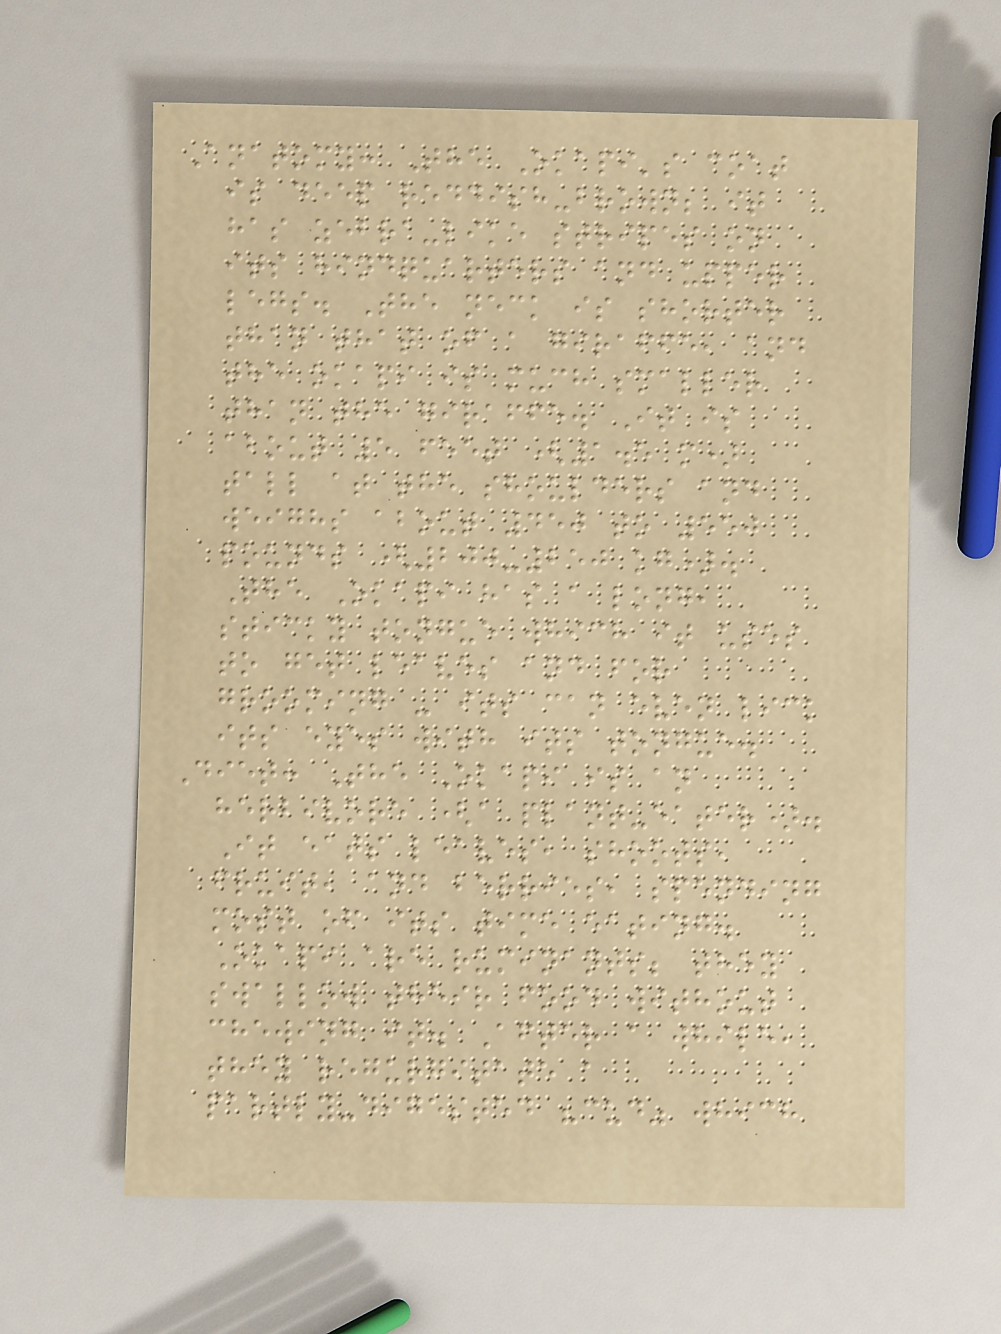Anatomy: The Okapi's coat
is deep reddish-brown; it
has zebra-like stripes on
its hindquarters and upper
legs. The neck is shorter
than that of a giraffe, and
the okapi is much smaller
than the giraffe. It is
about 5 feet (1.5 m)
tall at the shoulders and
weighs about 450 to 550
pounds (200-250 kg).
The Okapi has a long,
sticky tongue which it uses
to get leaves and for
grooming - its can even lick
its eyes with its tongue.
Diet: The Okapi is an
herbivore (a plant-eater).
It eats leaves, shoots,
fruit, and berries, spending
most of its time eating.
Okapi are ruminants; they
swallow their food without
chewing it. After a while,
they regurgitate a
partly-digested "cud" which
